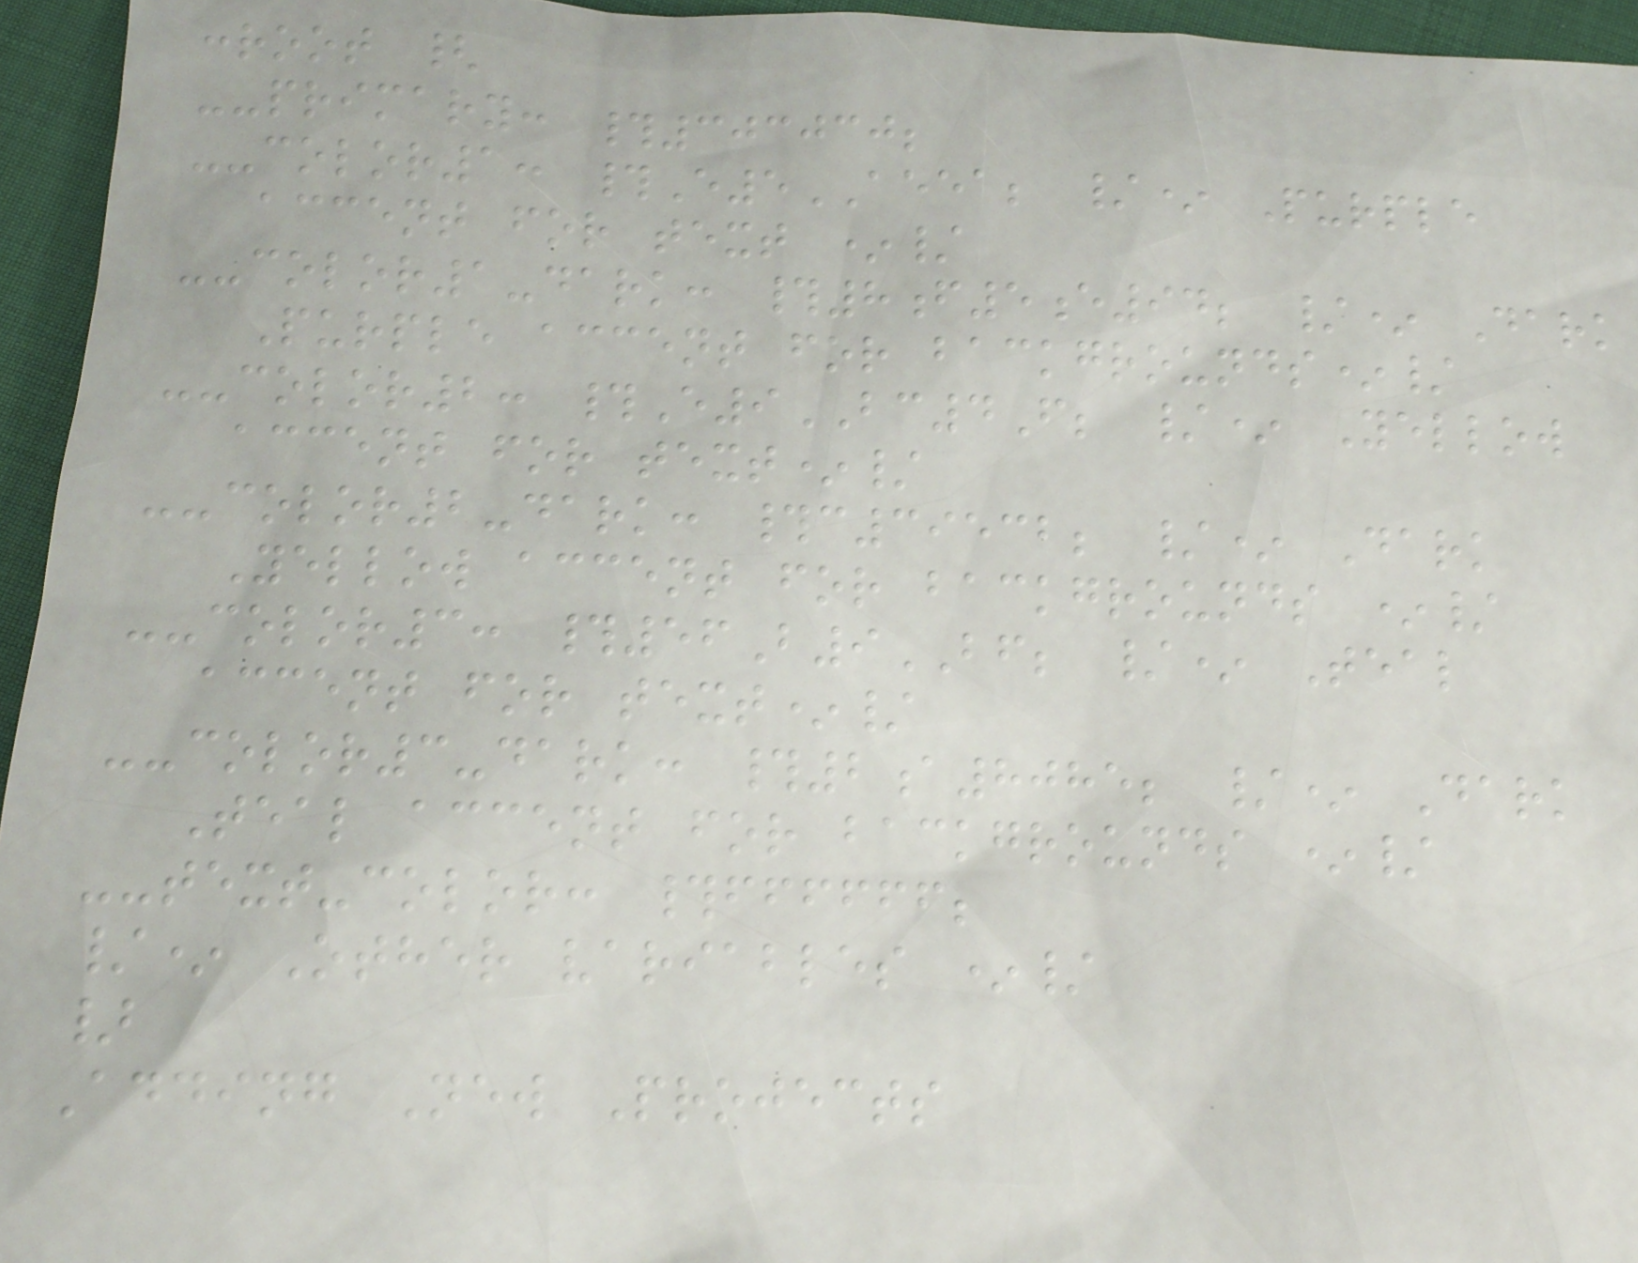:root {
--primary: #303030;
--color1: #E5AEEA; /* Purple
accent for text */
--color1-dark: #8f5e94; /* Dark
Purple accent for backgrounds*/
--color2: #E9BC4F; /* Yellow
accent for text*/
--color2-dark: #c39532; /* Dark
Yellow accent for backgrounds */
--color3: #56B9BF; /* Teal
accent for text*/
--color3-dark: #2a8085; /* Dark
Teal accent for backgrounds */
--text-color: #ffffff;
/* Other variables */
}
Adding New Projects
